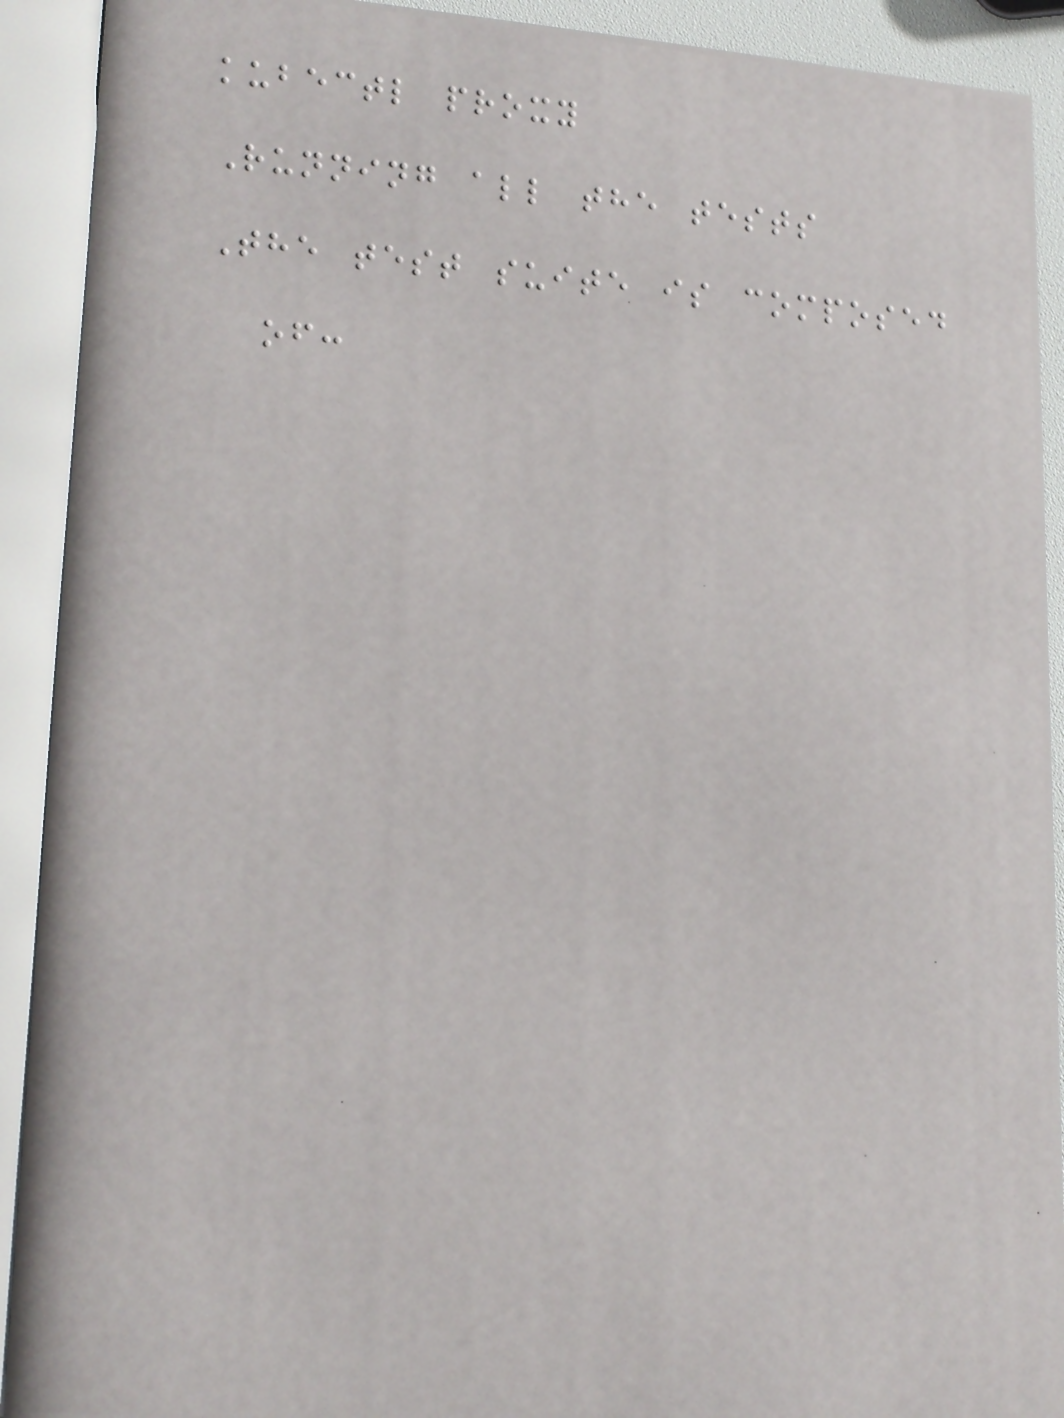kubectl proxy
Running all the tests
The test suite is composed
of:
